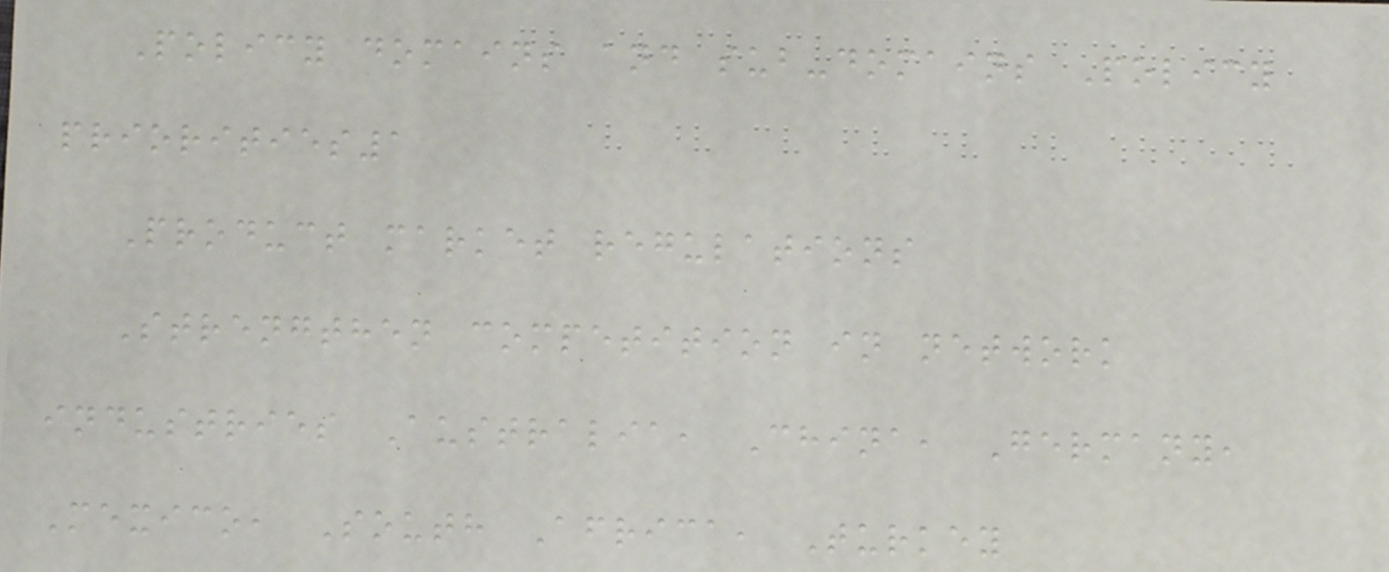Policy domains and sub-domains Policy
priorities1
Product market regulations
Strengthen competition in network
industries Australia, China, Germany,
Mexico, South Africa, Turkey
